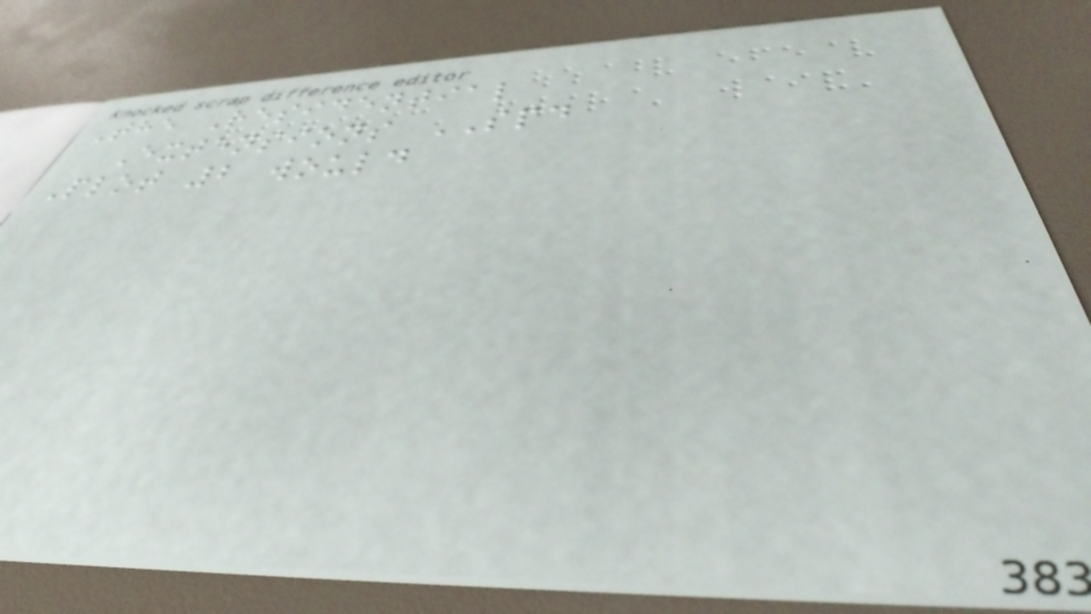The Residential
Extensions SPD
Plot 2 would
